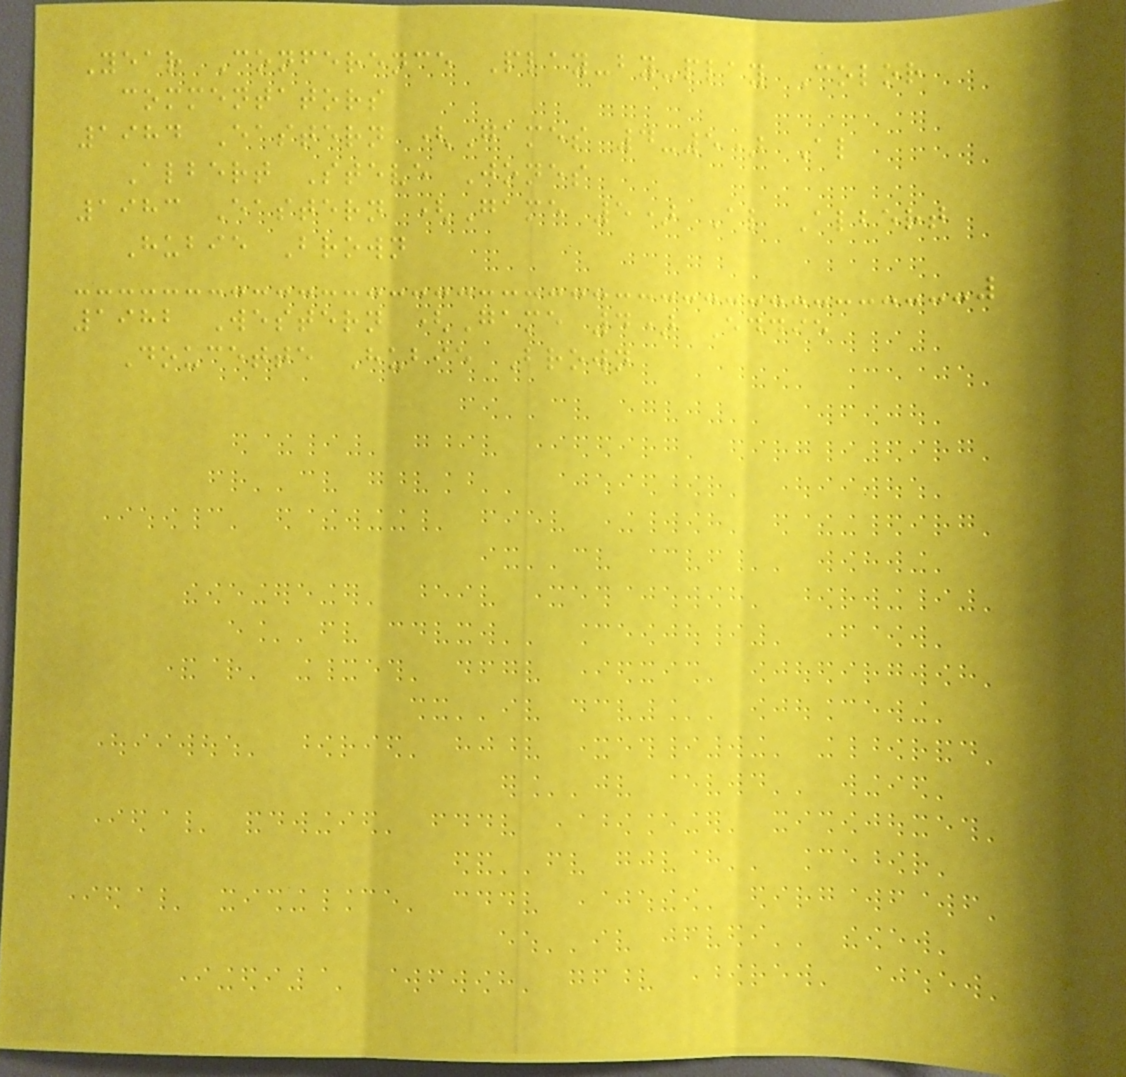Year Conference Play-by-play Color
commentators
1984 Eastern (Games 4-5) Al
Albert Steve Jones
1983 Eastern (Game 5) Al Albert
Hubie Brown
1982 Western (Game 4) Eddie
Doucette Hubie Brown
